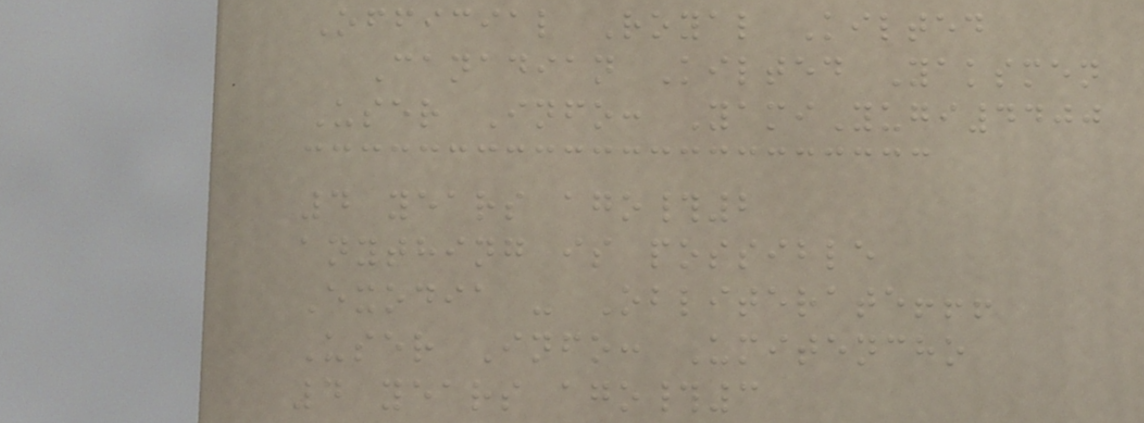Official Royal Kilted
Canadian Kilted Yaksmen
User Info: YamiYugi4400
4 years ago#2
anything is possible
Exodia - Obliterate!!!
User Info: Umitencho
4 years ago#3
